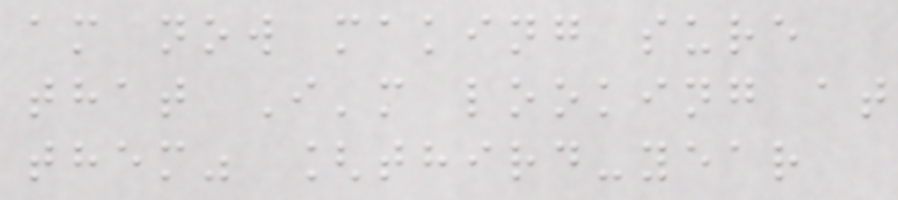am now making sure
that I'm looking at
them" [third-year
